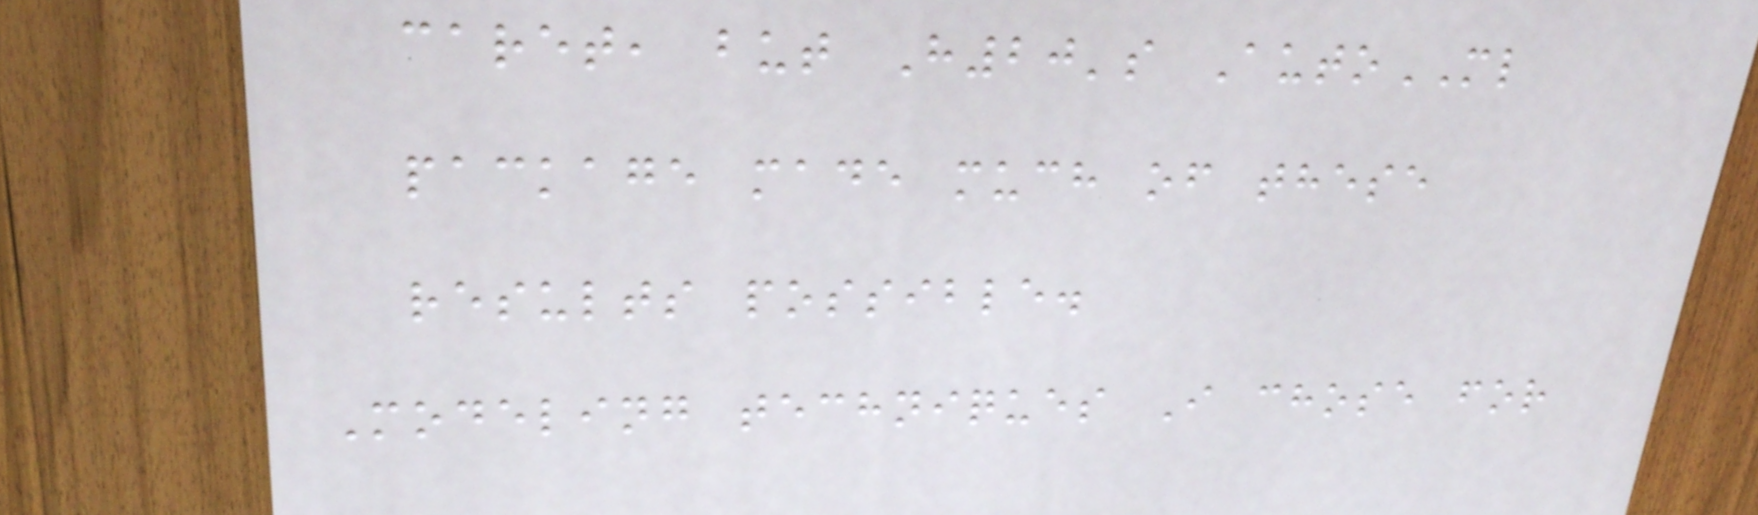caret, but H20's AutoML
package made much of these
results possible.
Modeling techniques I chose for
